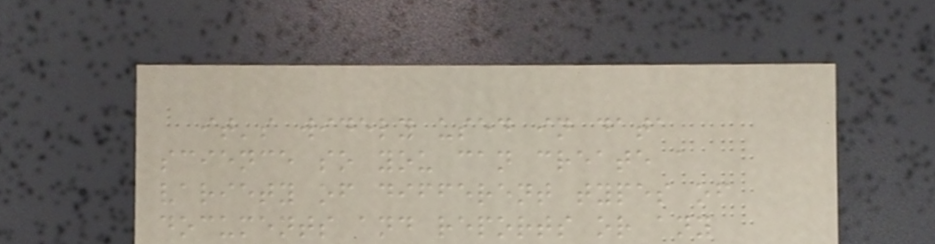it's widely used in data
science so you can create a
variety of different types of
documents and reports or any
